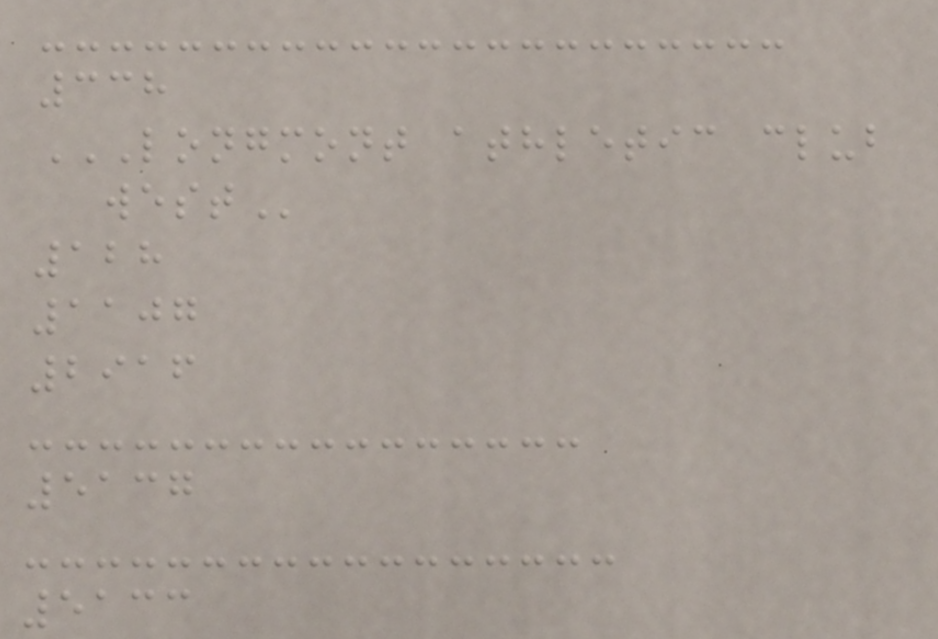338
LONGMONT ATHLETIC CLUB
WEST
128
1107
2916
5137
5133
